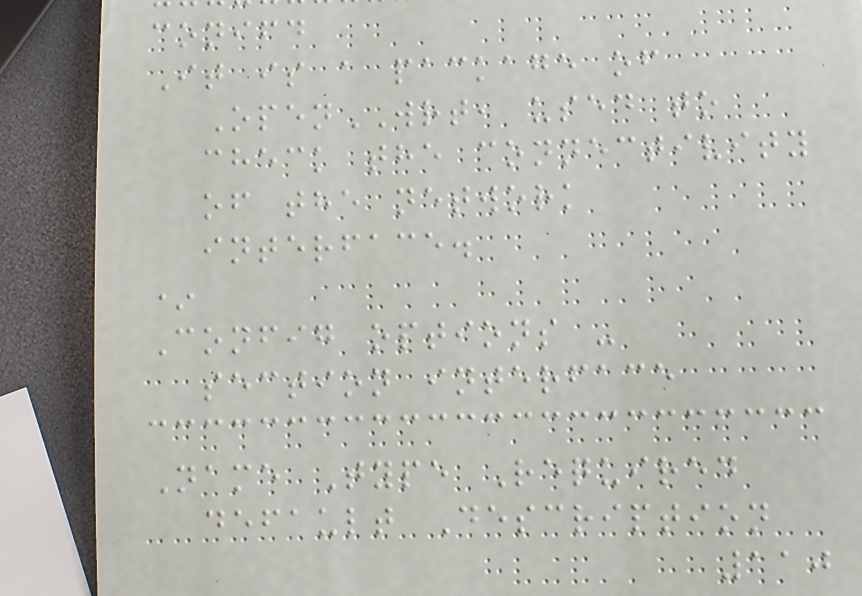conifd
It is a package of
OpenWRT, used to
check the connectivity
of the network
interface.
*
Config options -
section interface
Name Type Required
default Description
110
